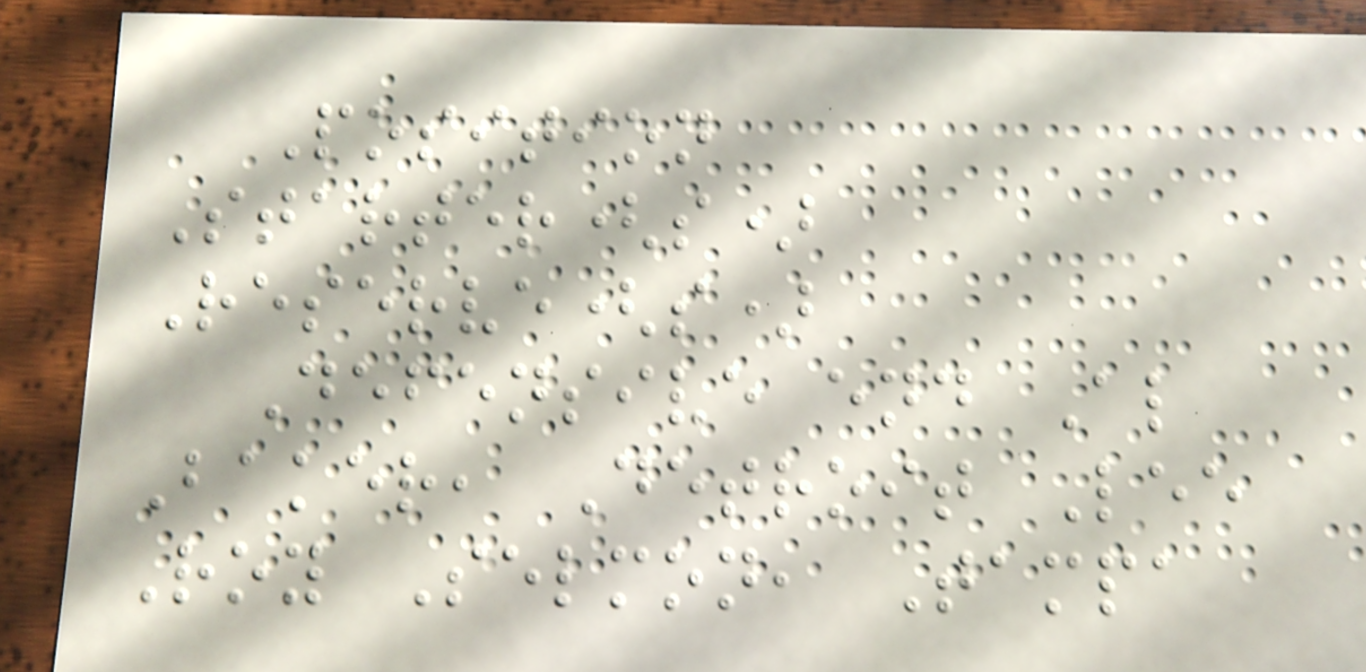Position
Starter(s)
Reserve(s)
Defensive end Al
Baker, Detroit Lee
Roy Selmon, Tampa
